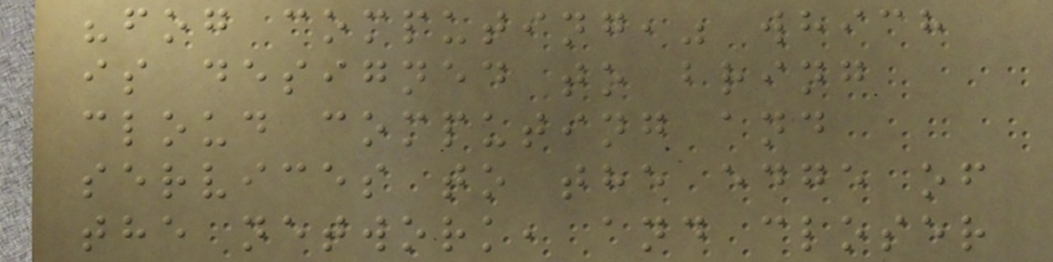"fog computing," which
is designed to bring
cloud computing and
services to the edge of
the network, and closer
